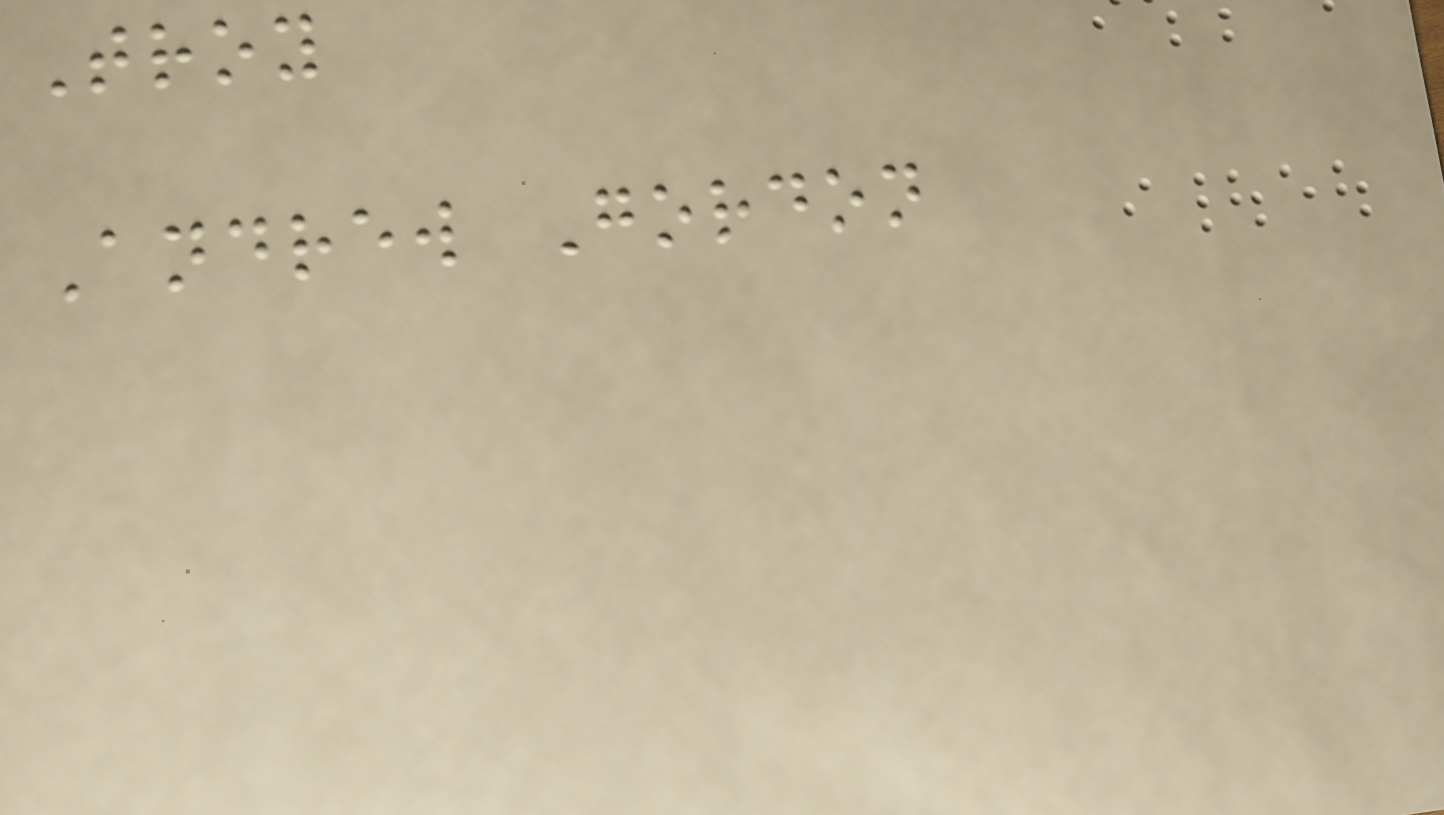Troy
Andrew Gordon
